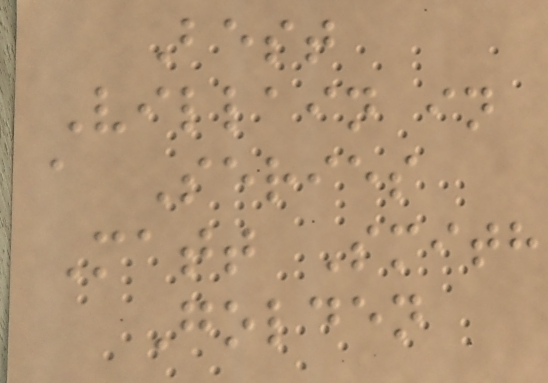Best
Villain in
a Series
Matt Smith
Golden
